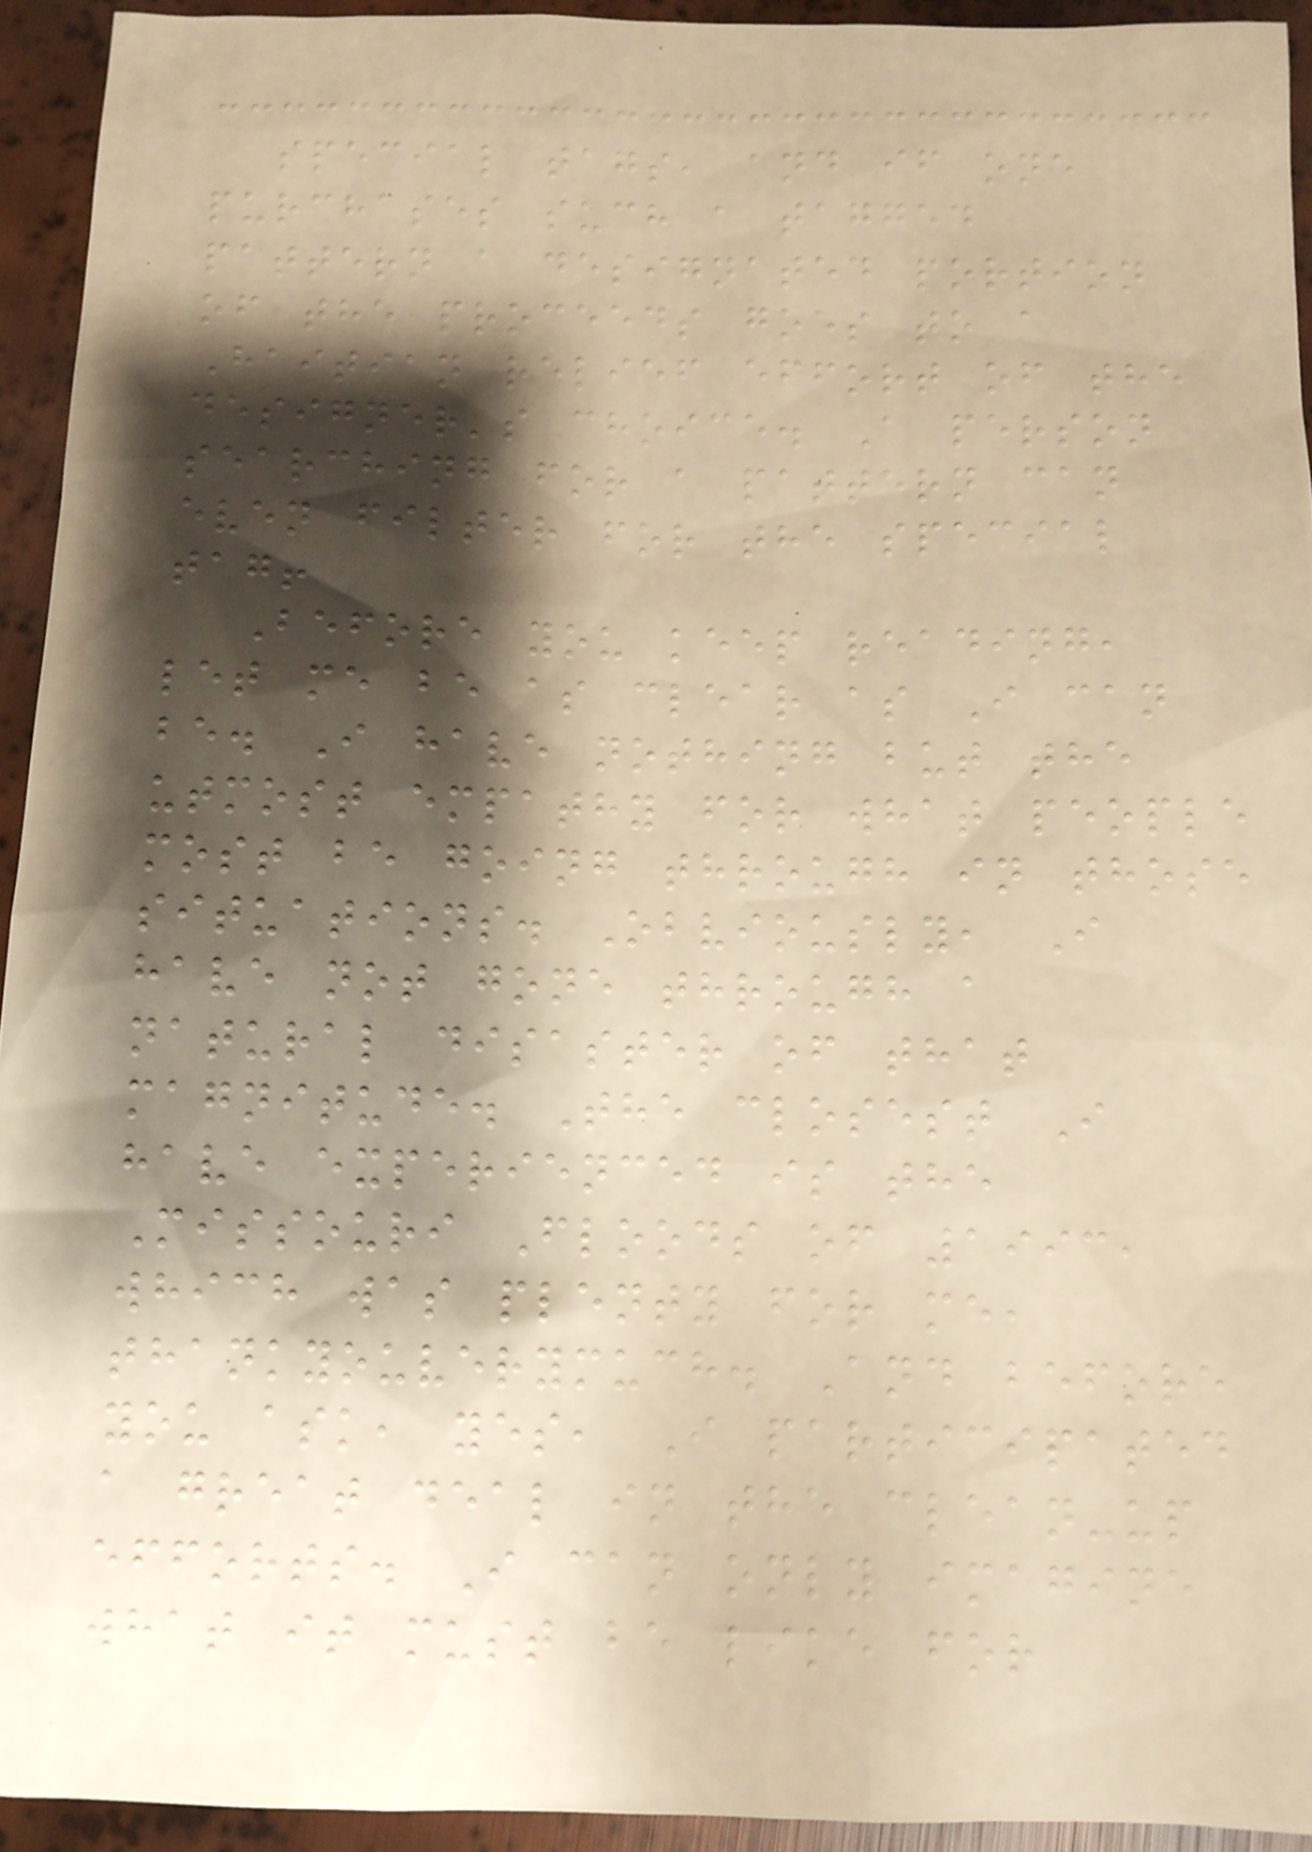special tags, and if one
purchases such a tagged
pattern a designated portion
of the proceeds goes to a
Haitian relief effort of the
designer's choice. A person
searching for a pattern can
even filter for the special
tag!
Before you keep reading,
let me be as clear as I can
be. I have nothing but the
utmost empathy for what people
most be going through in those
situations. Obviously, I
have not gone through a
natural disaster of that
magnitude. The closest I
have experienced is the
Missouri Floods of 1993,
which was plenty for me,
thankyouverymuch. And before
you ask, yes, I participated
a great deal in the clean-up
efforts. I can only imagine
what it must be like for
